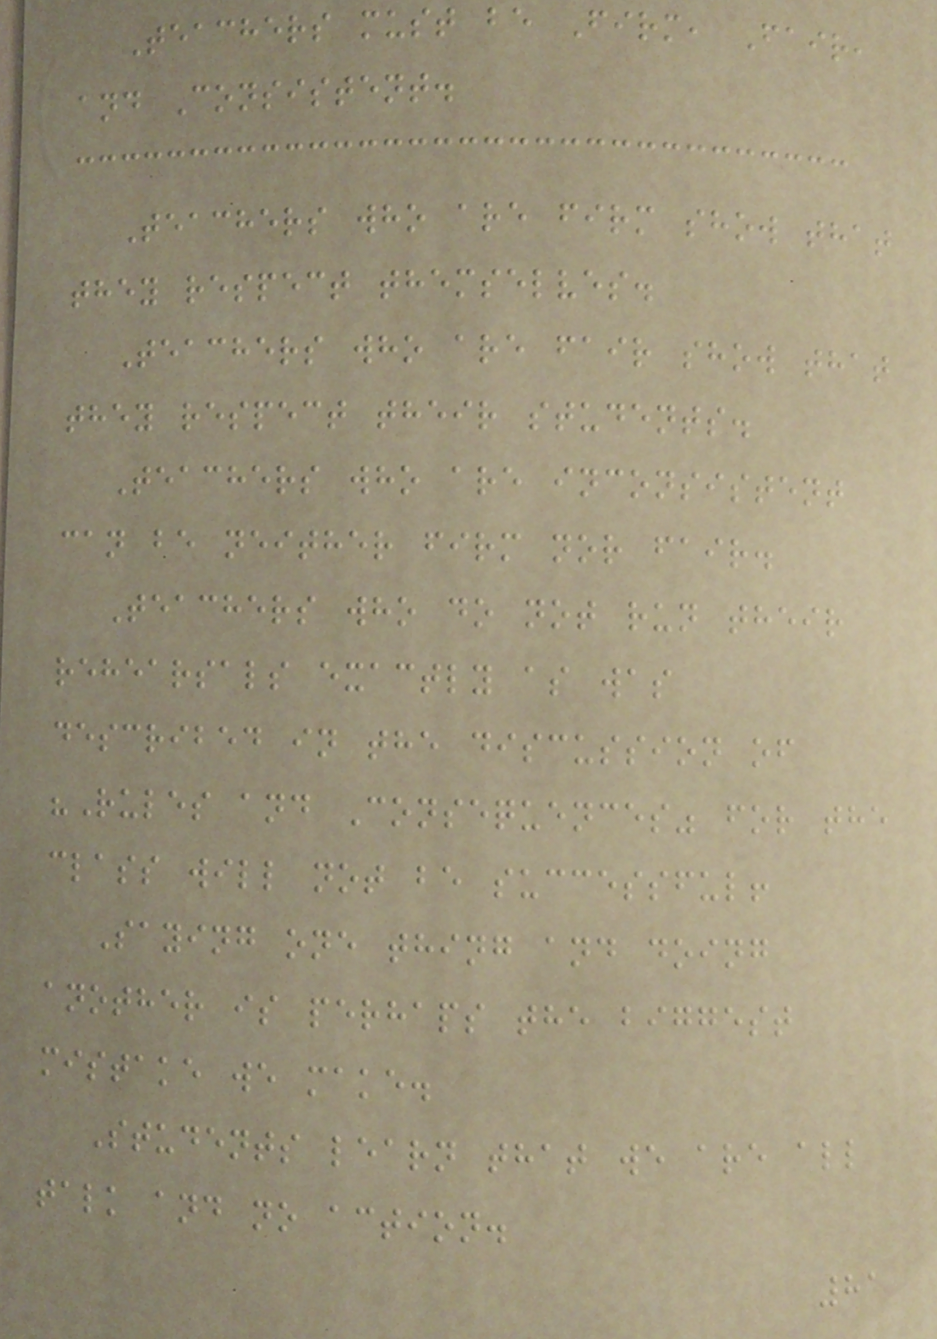Teachers must be Firm, Fair,
and Consistent.
Teachers who are firm show that
they respect themselves.
Teachers who are fair show that
they respect their students.
Teachers who are inconsistent
can be neither firm nor fair.
Teachers who do not run their
rehearsals exactly as was
described in the discussion of
"Rules and Consequences" for the
class will not be successful!
Saying one thing and doing
another is perhaps the biggest
mistake we make.
Students learn that we are all
talk and no action.
81
